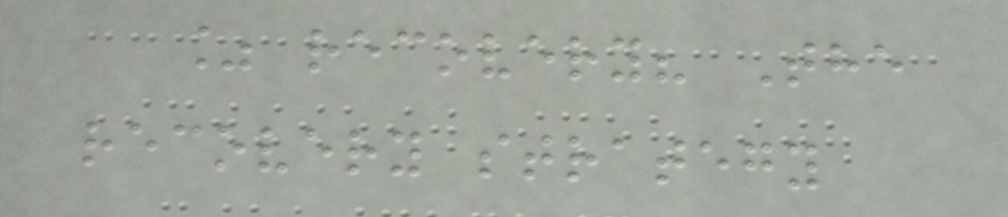% recovery? The
recovery strategy
